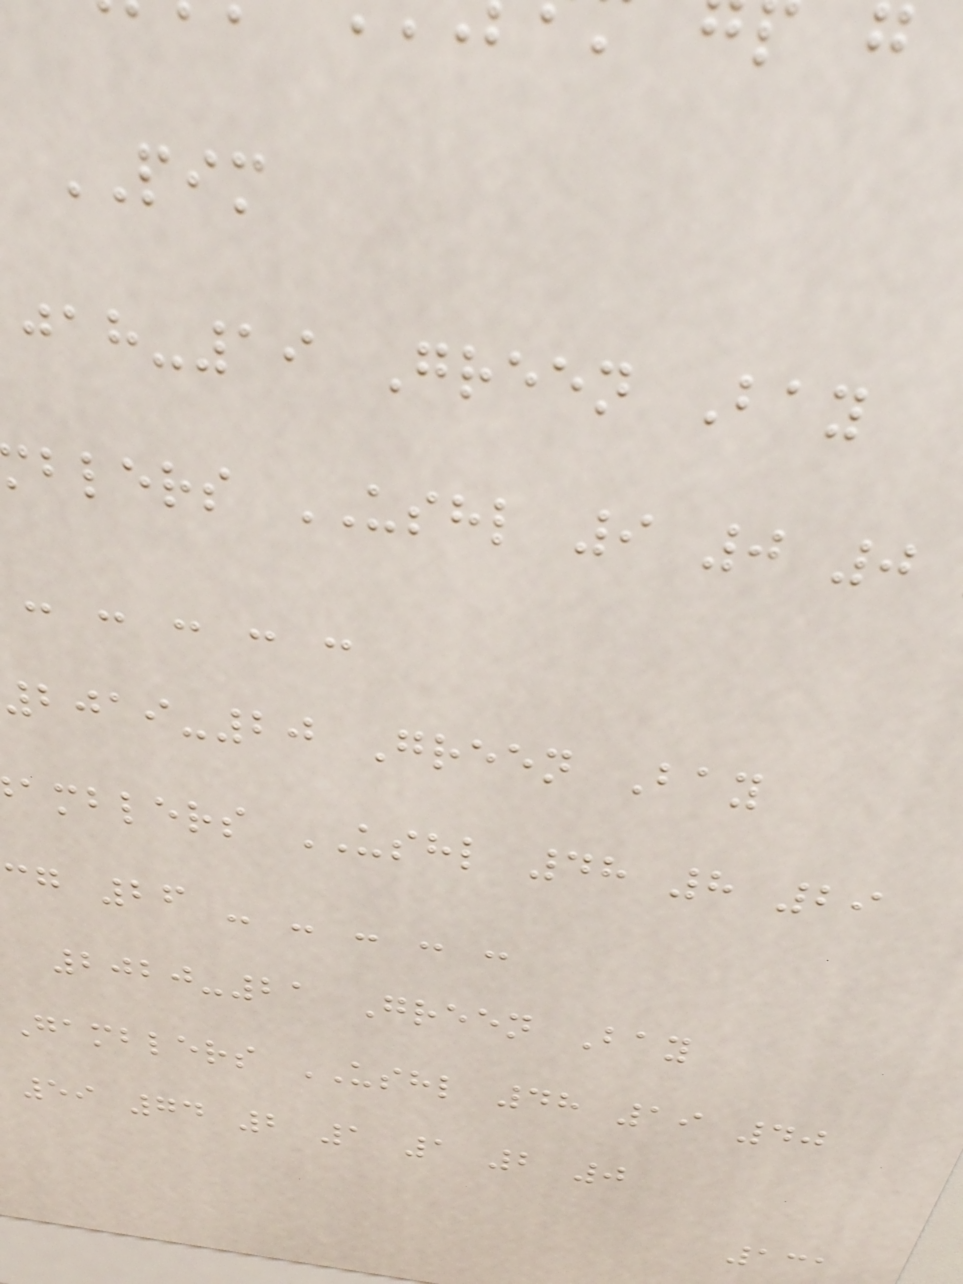PIM
-19 Green Bay
blers USHL 9 0 0
- - - - -
2019-20 Green Bay
amblers USHL 48 8 29
cg 26 - - - - -
2020-21 Green Bay
Gamblers USHL 48 19 40
59 74 2 1 1 2 0
131
